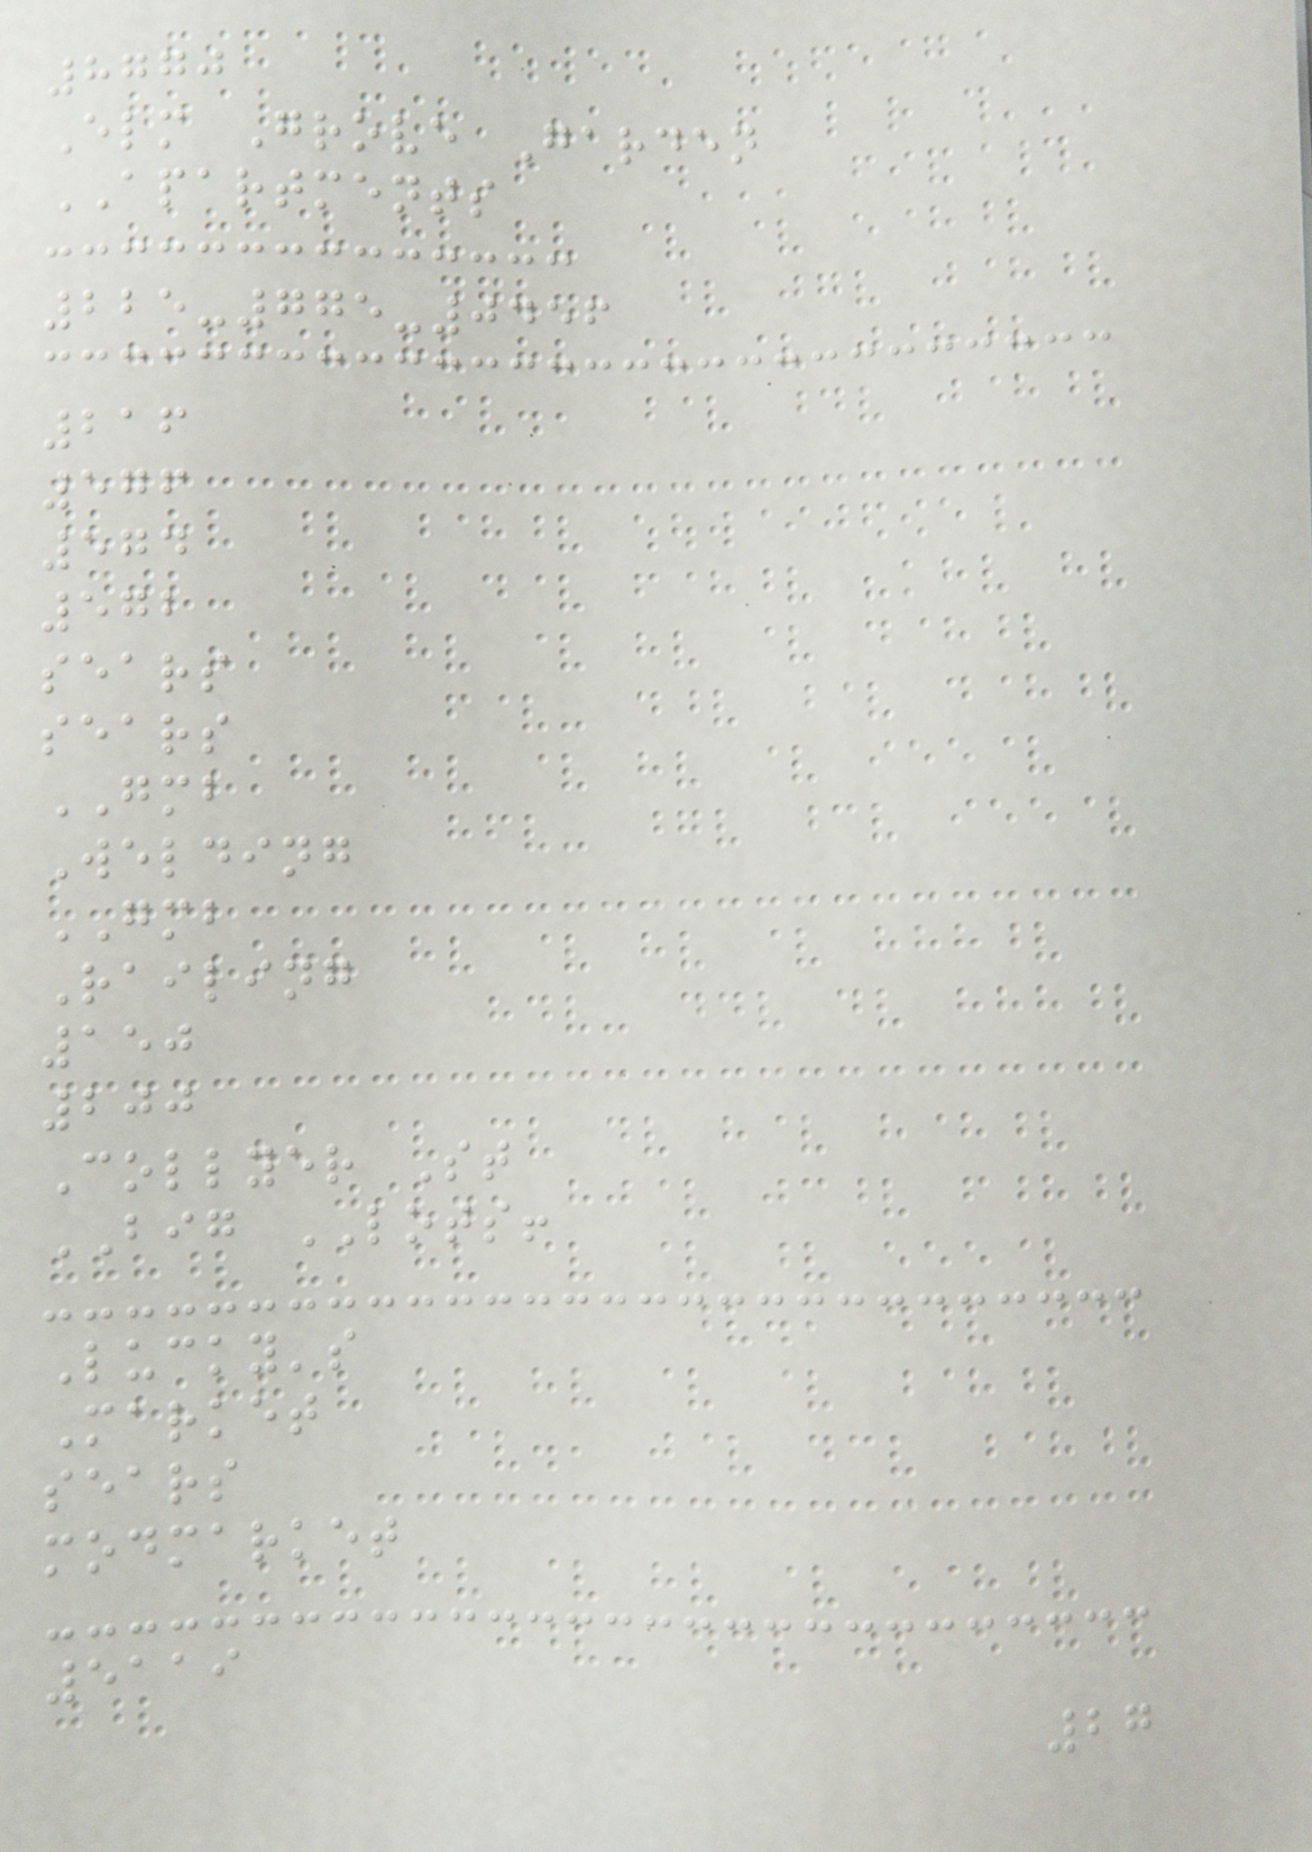8770
Elm Grove Garden
APARTMENTS
225-775-0456
216
576
574
572
sears
sears
GMB
Welding
GMB
Railing
150
200
Collyer St
BIG LOTS!
Lucky's
Market
sears
modmarket
5119
27
